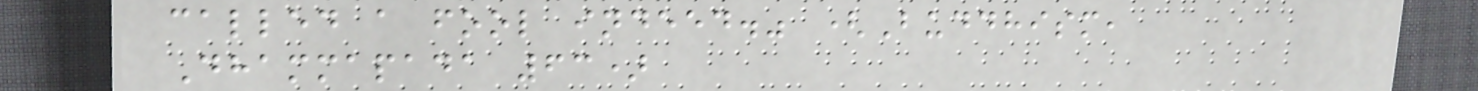called a fool indeed." (Buddhism,
Dhammapada 63)
